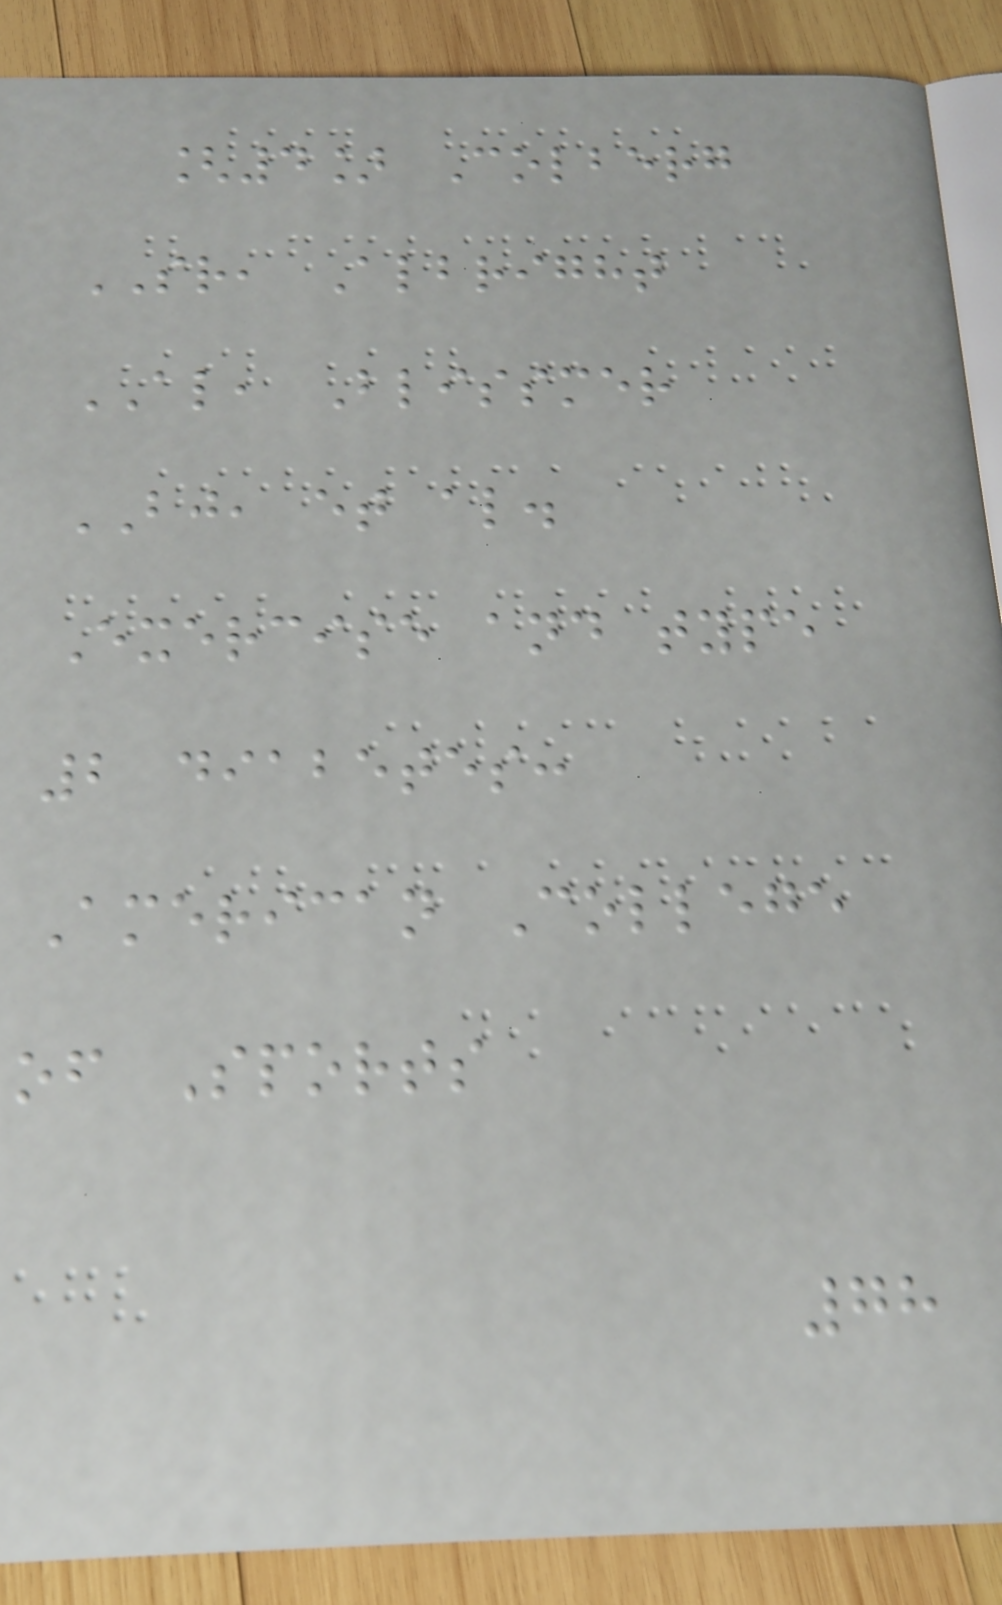[4] Colberg
SR, Albright
AL, Blissmer
BJ, et al.
Exercise and type
2 diabetes:
American College
of Sports
78
